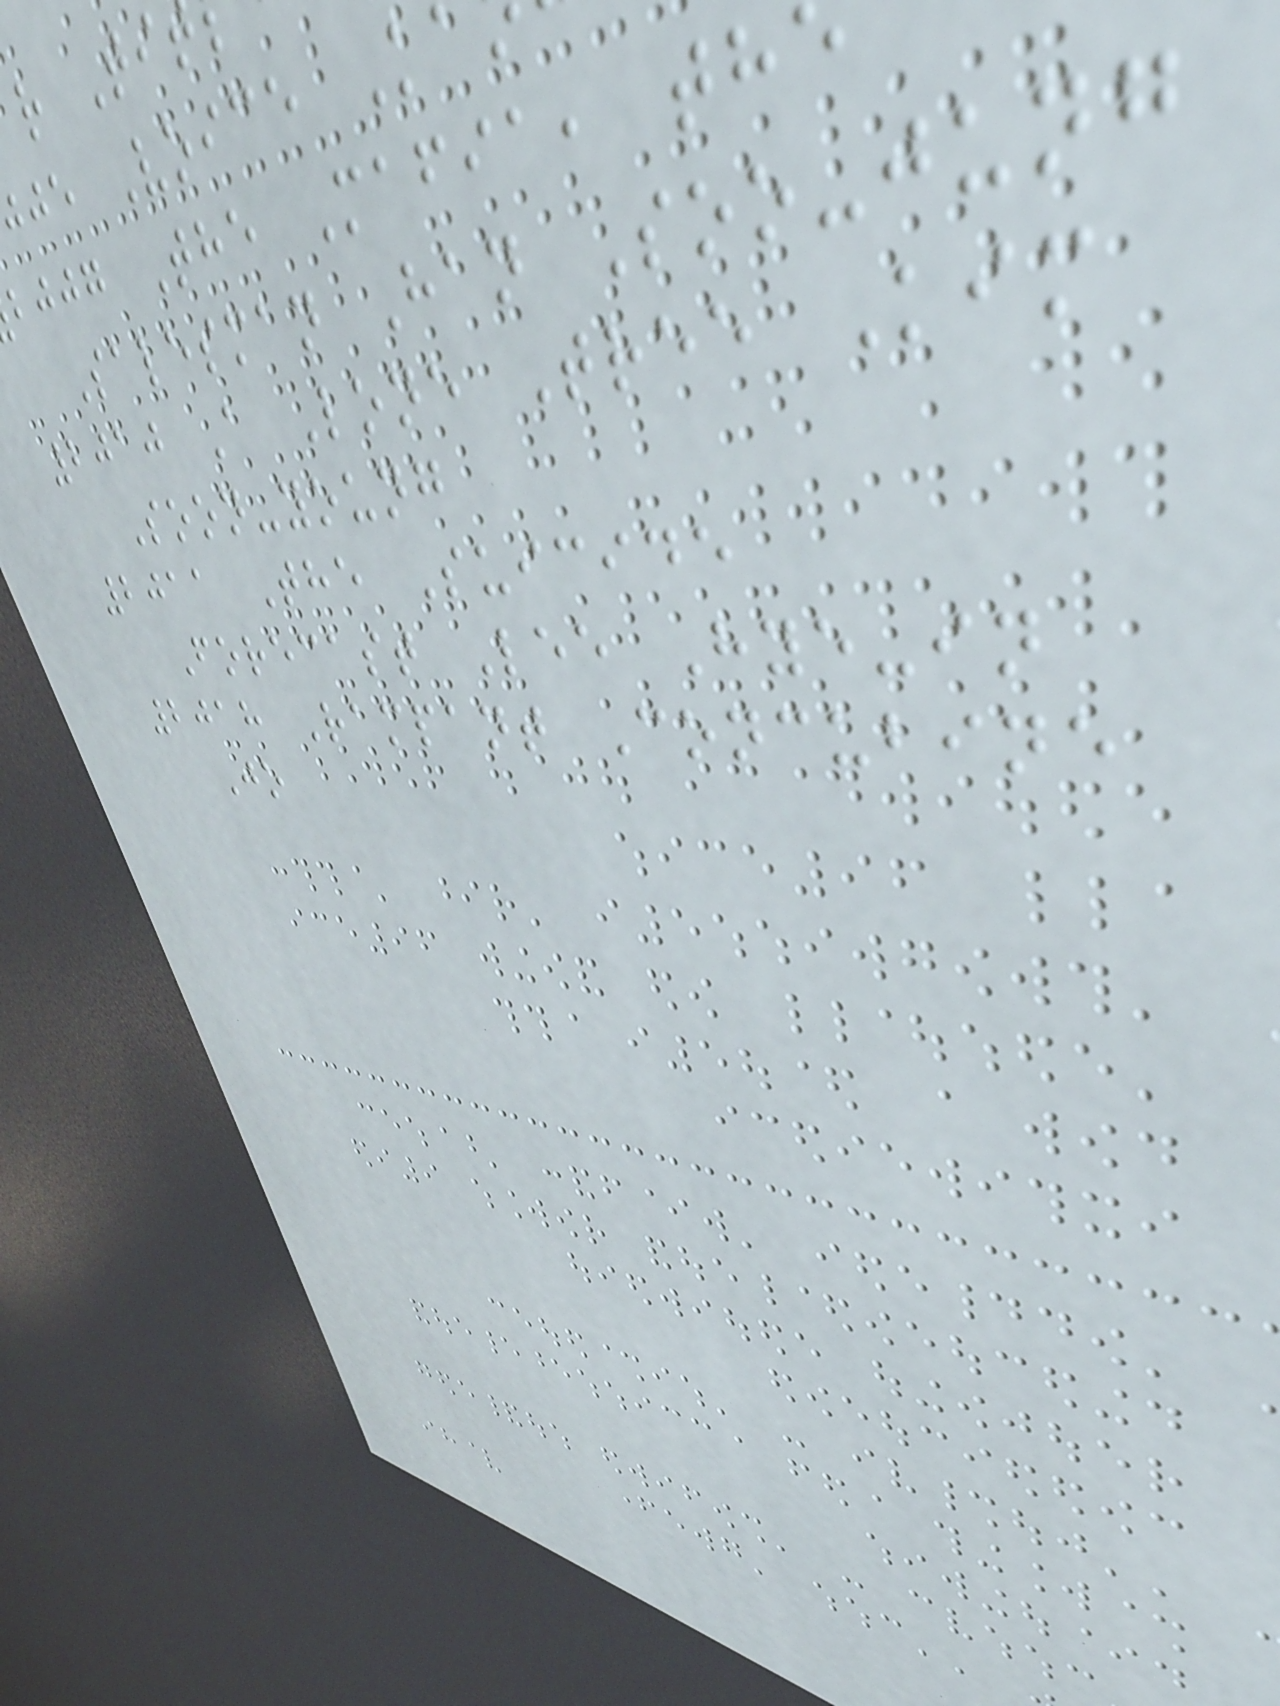r Ti
je Voice K
bjjg The Mafia, th
Salesman Han Soo-jung
2010 A Lone Tree Kim
Soon-young
2011 The Suicide
Forecast Lee Hye-in
2018 Rampant Concubine
Jo
